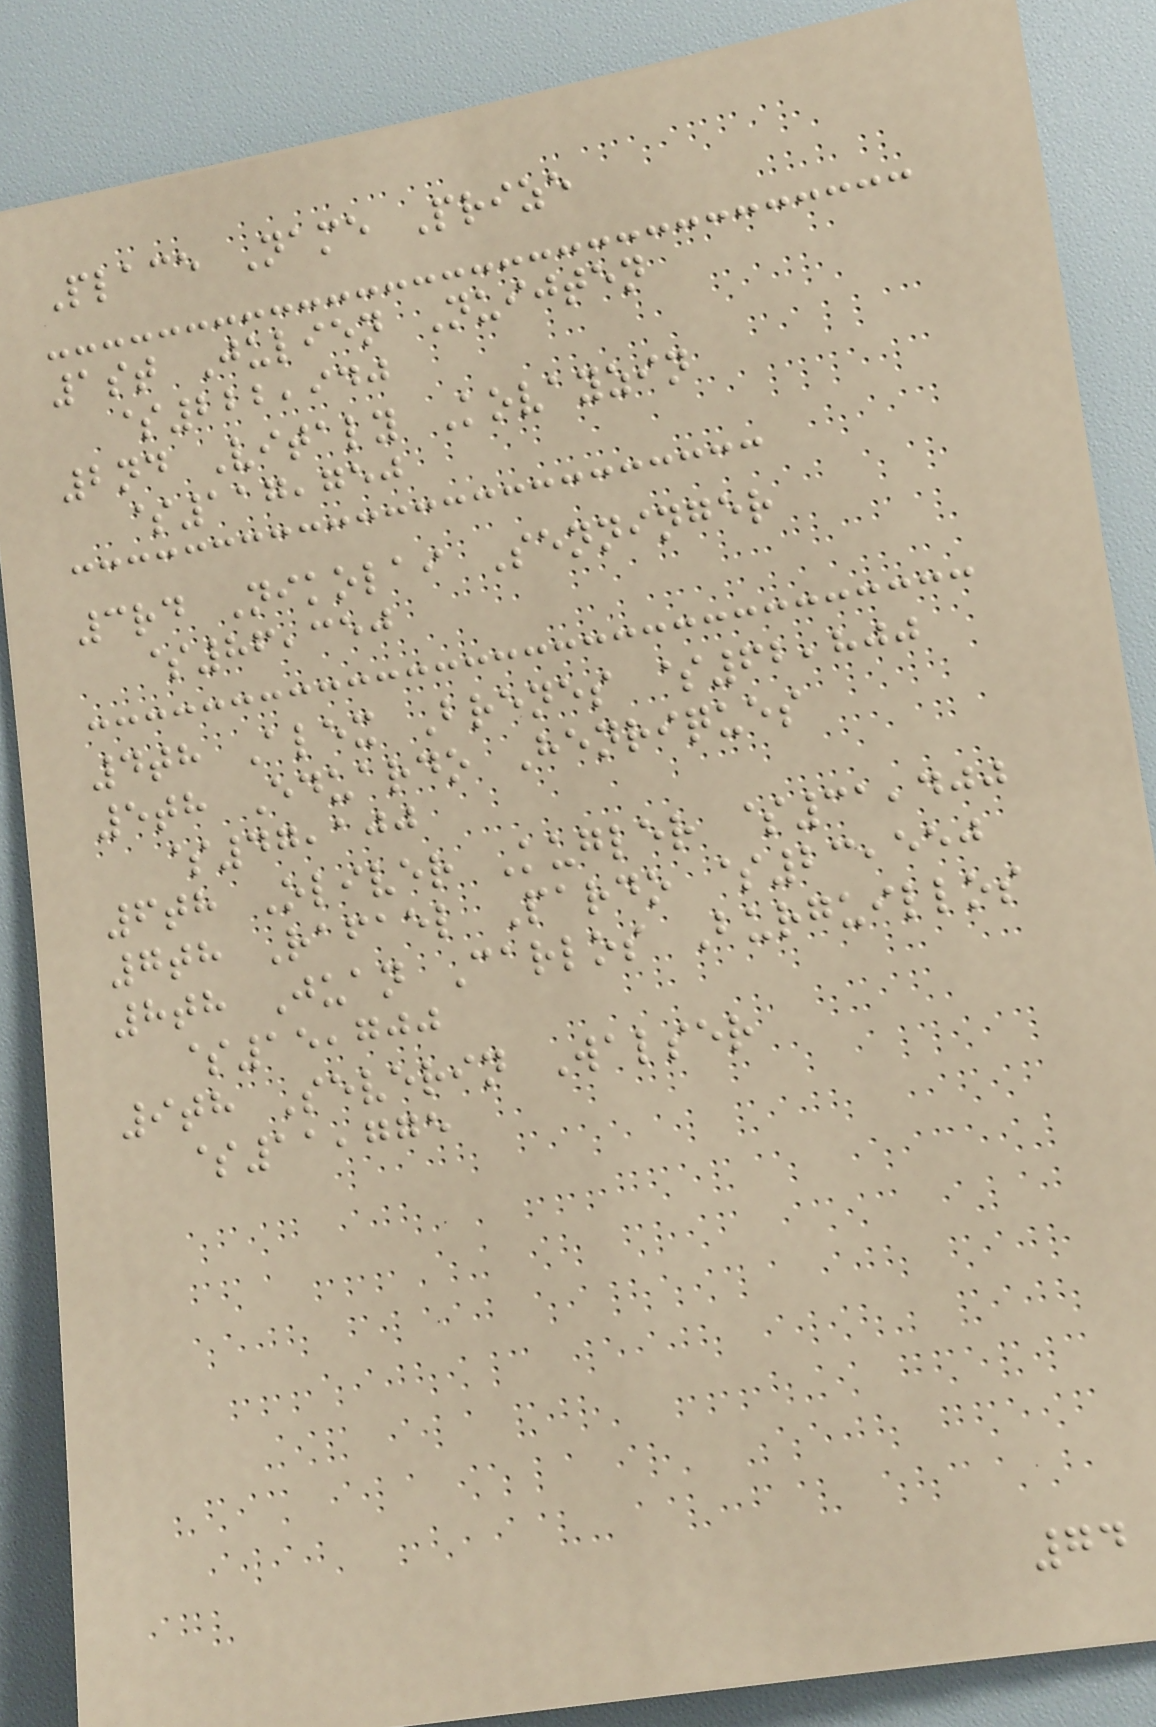Place Name Prize
1st Julien Nuijten
$222,940
2nd Vitaly Kovayzin
$117,750
3rd Nikolai Senninger
$86,350
4th Alex Brenes $62,800
5th Eduardo Henriques
$47,100
6th Oliver Kugler $31,400
7th Rafael Pardo $23,550
8th Juan Carlos Burguillos
$15,700
9th Severin Walser
$11,775
74
